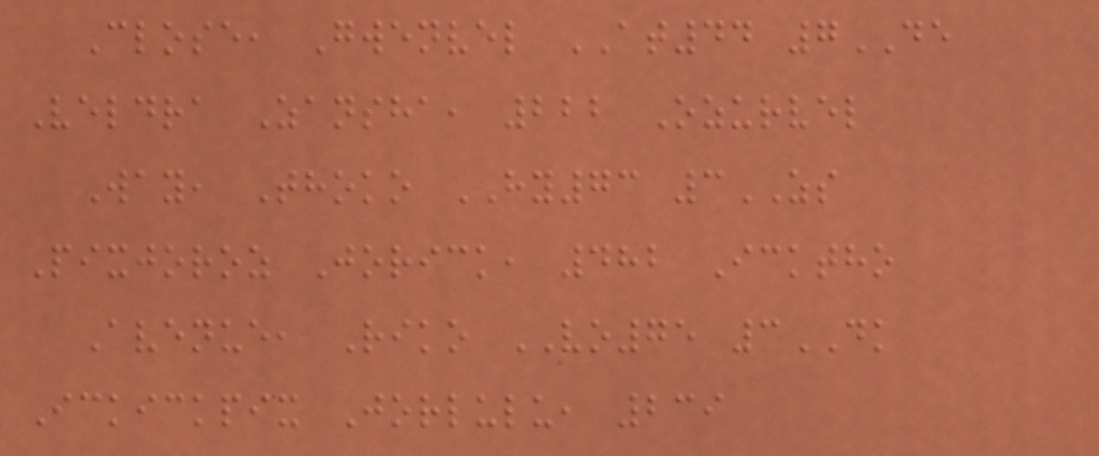Close, Gwenvel AT44 7DE
Veldra Zansha, 222 Ozurvel
Way, Thoko HY73 3ZS
Pixjoroz Jorick, 482 Icktho
Avenue, Riko VO75 3DK
Ickickpix Jorlulu, 239
